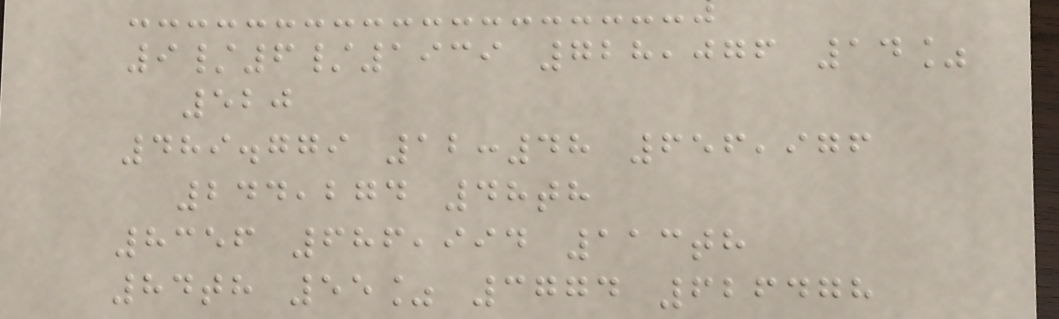9/6/1939 728,076 14%
520
489.779 12:48 656,976
244,274 48th
8356 686,994 113th
84th 55% 3774 626478
